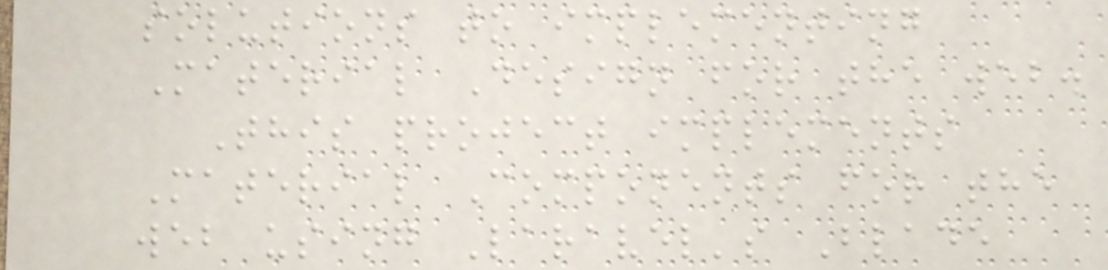solutions to implementing
Material Design for the web.
This project implements
Material Components for the
web using Laravel's Blade
